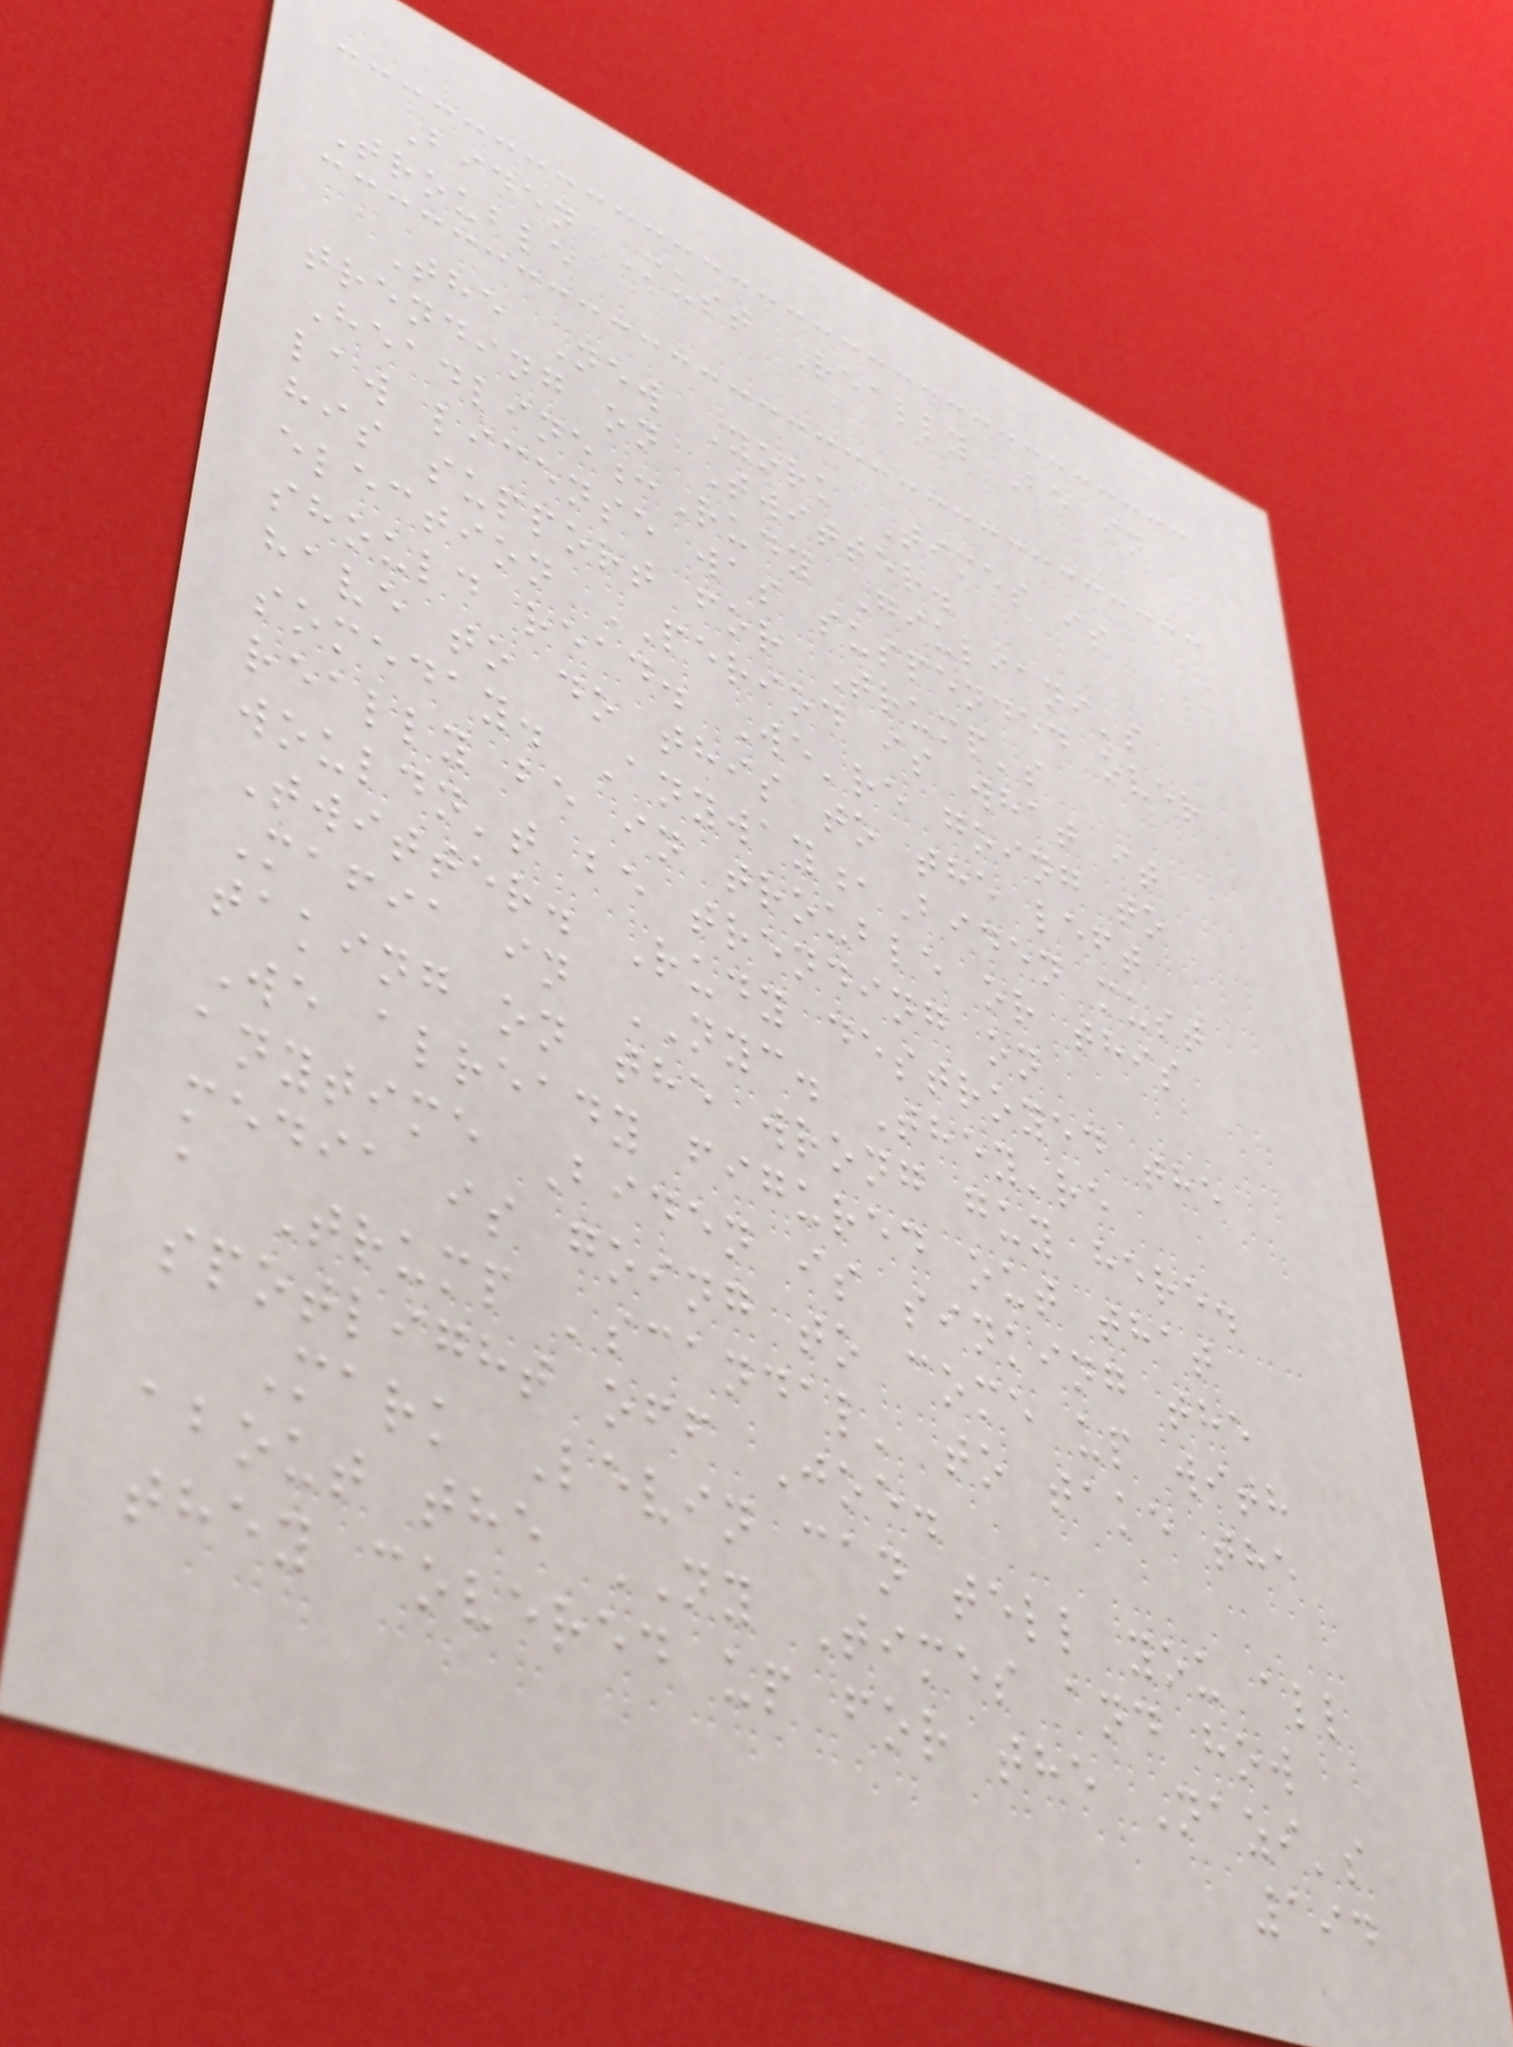Biden Must Really Be in
Trouble
The New York Times is
trending on Twitter.
Headline:Rudy Giuliani's
law license was suspended over
his support for Trump's
election PERIOD is what it
should read. We're going to
have to do this to the left
someday. Anyway,Biden must
really be in trouble or this
wouldn't be trending on
Twitter. Rudy destroyed the
Mafia in NYC. They're
taking on the wrong guy here.
We already figured out that
anytime Biden is sinking the
media is going to come up with
a Trump 'scandal' to take the
spotlight off Joe.
Mark Levin can tell you all
about the NY Times and how
they covered up for the Nazi's
194
